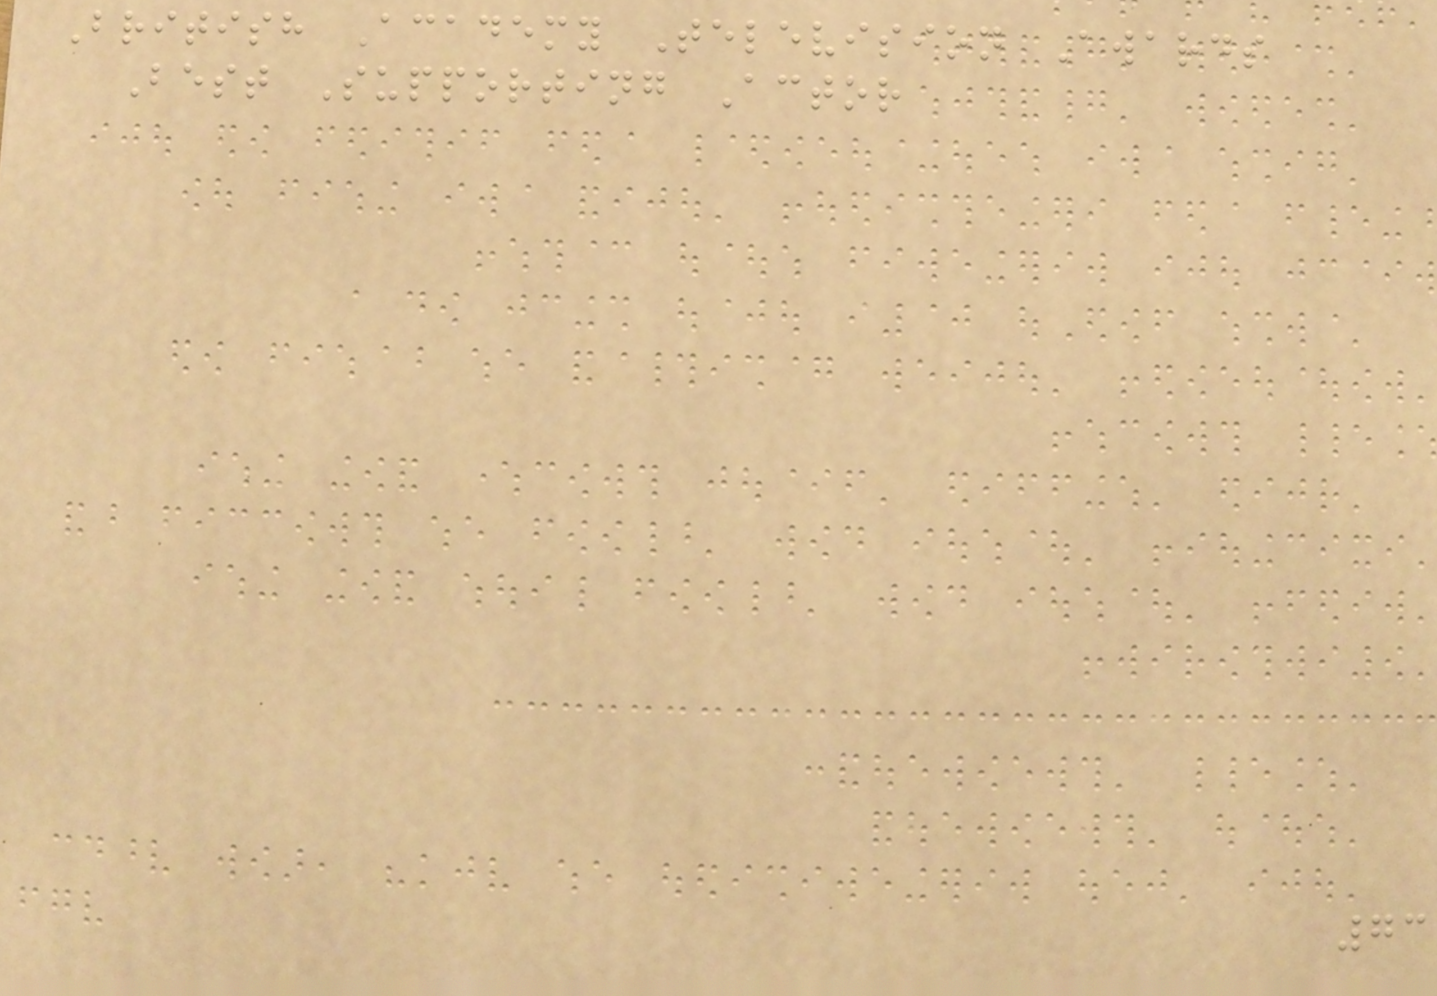British Academy Television Awards
Best Supporting Actor
73
